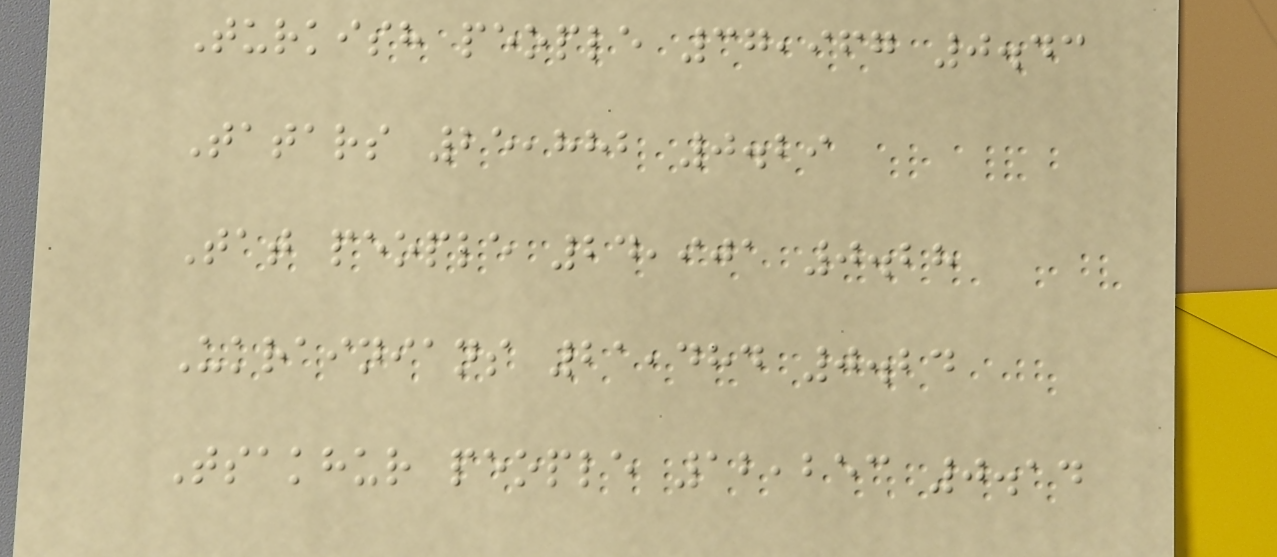Turkish people 37,967 0.43
Tatars 25,882 0.29
Tat people 24,901 0.28
Ukrainians 21,484 0.24
Tsakhur people 12,253 0.14
